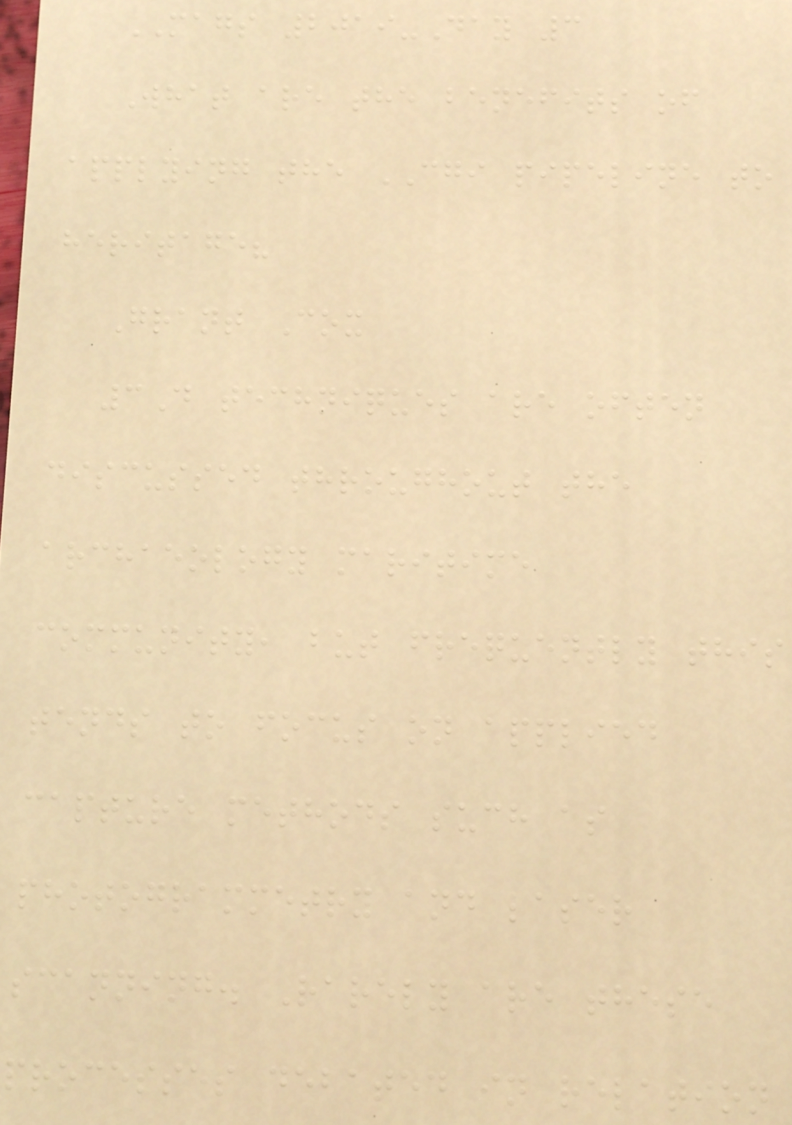MAGS 2019-Day 3
What are the benefits of
applying the CGI pipeline to
heritage?
Grant Cox
3D techniques are often
discussed throughout the
archaeology maritime
community, but frequently this
tends to focus on applied
capture methods such as
photogrammetry and laser
scanning. Rarely are these
processes debated in relation
